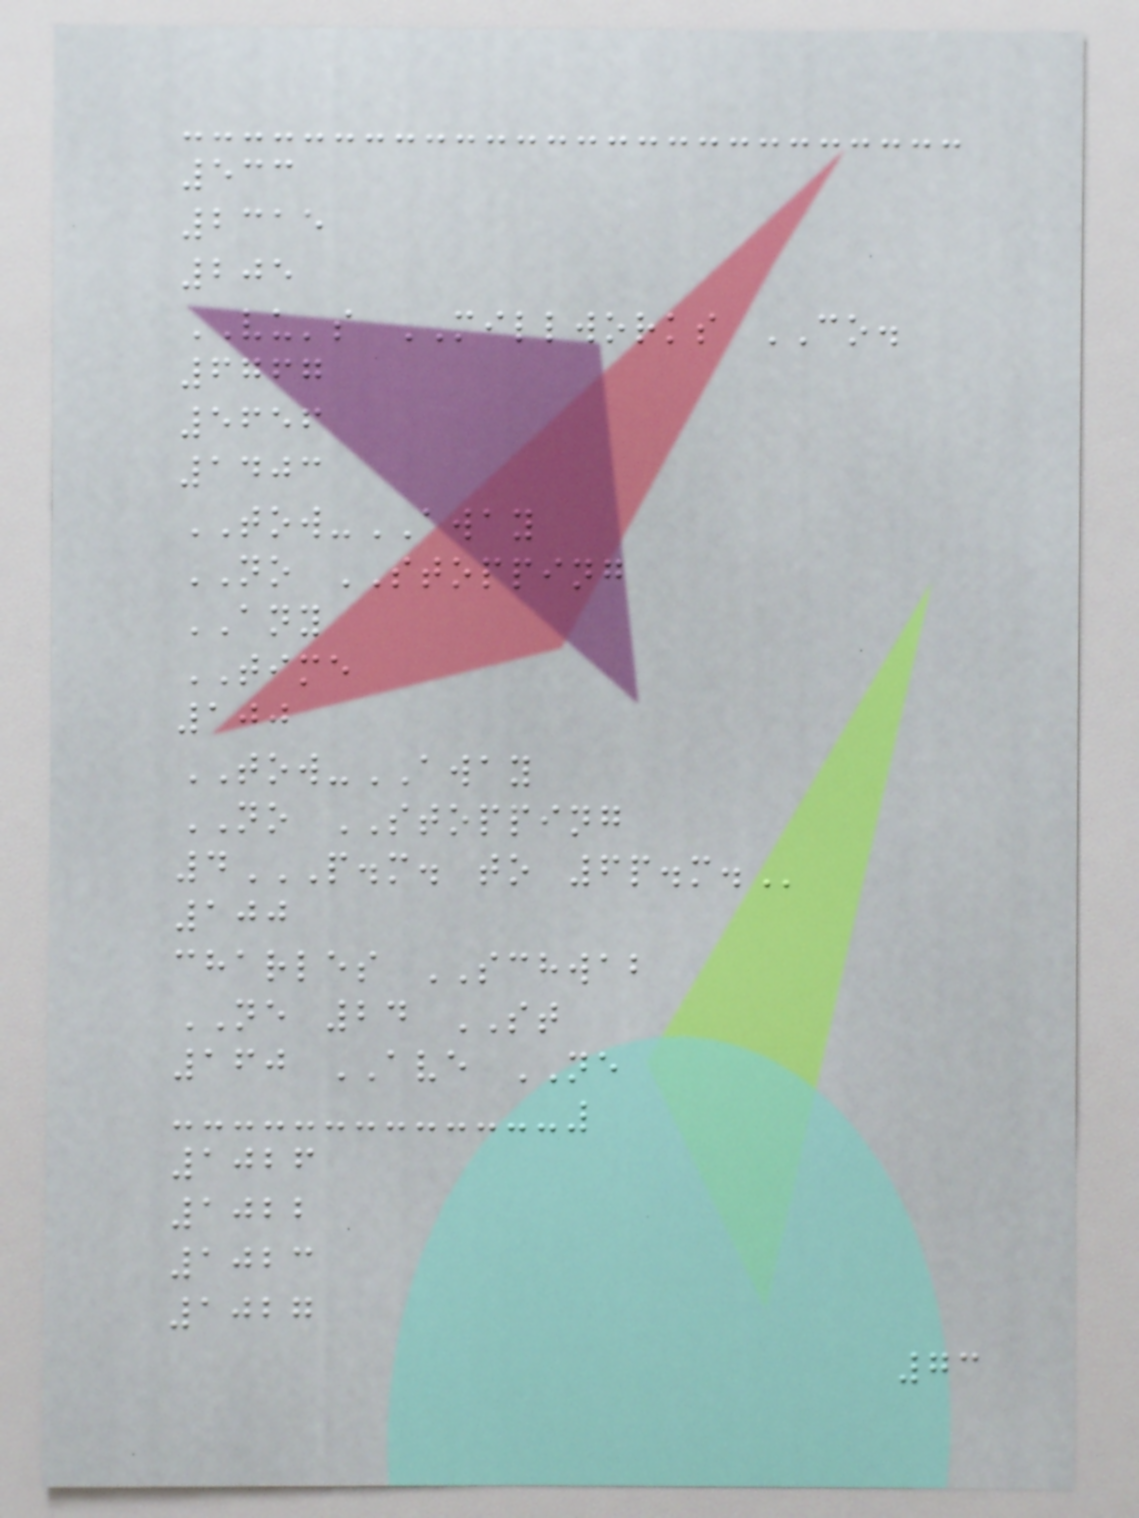533
2315
205
VU's MILLWORKS CO.
6767
5656
1403
TOW-AWAY
NO STOPPING
ANY
TIME
100
TOW-AWAY
NO STOPPING
4P.M. TO 6P.M.
100
charles SCHWAB
NE 24 ST
160 AVE NE
1026
1022
1023
1027
73
